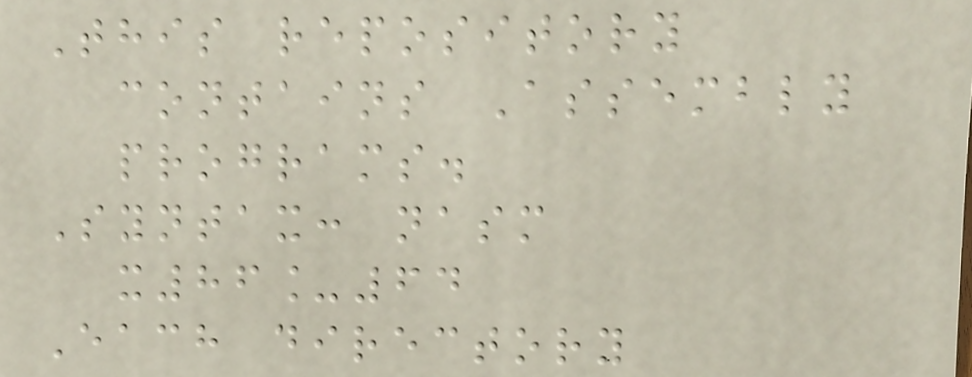This repository
contains Assembly
programs.
Syntax: nasm
x86_64
Each directory
